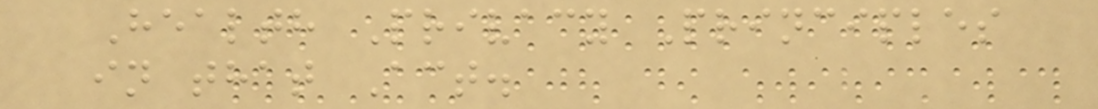Health Privacy Principles
in that Act.
